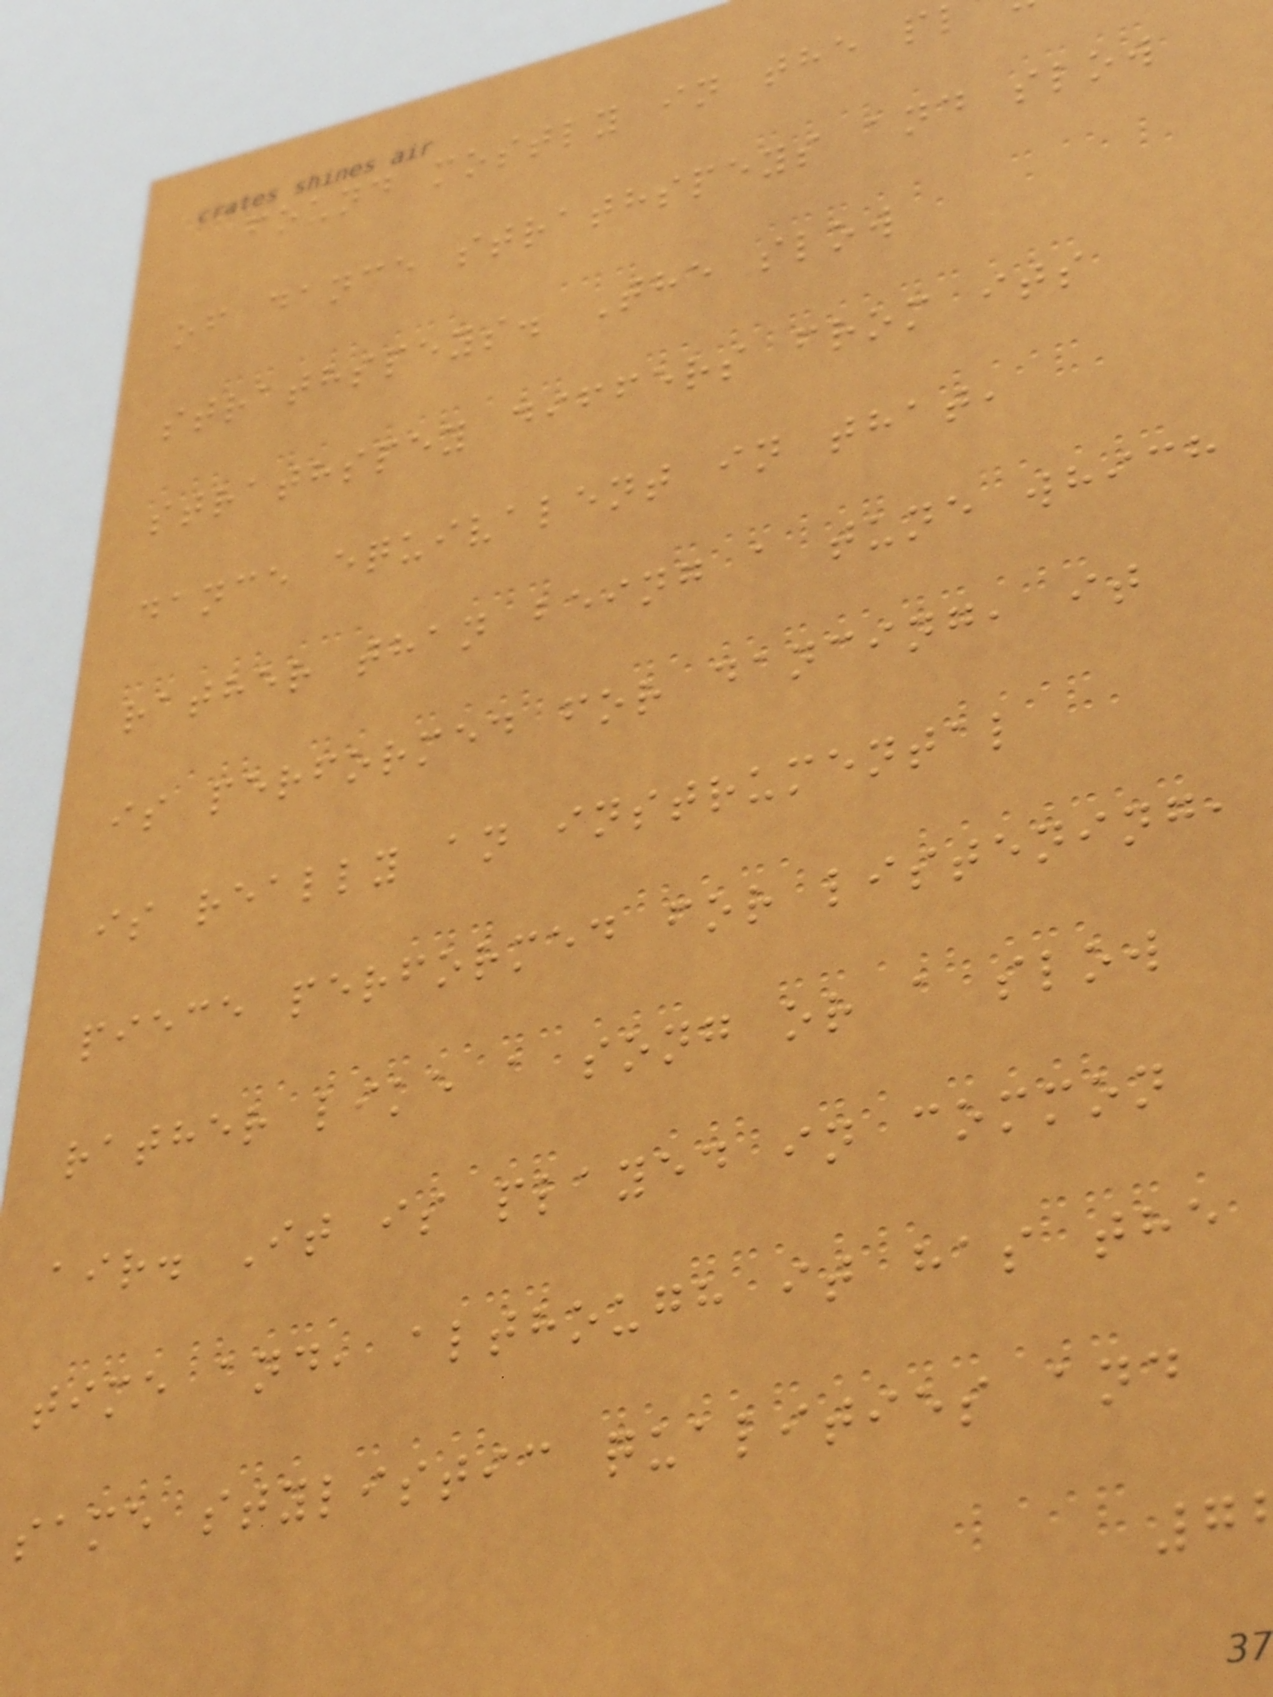found mostly in the p
of dance strathspeys and slow
strathspeys. The slow
strathspey differs from its
dance equivalent in that,
rather than being a tune which
is performed for dancing, it
is really an instrumental
piece performed for listening,
rather like a song or a slow
air. It is played in common
time and, although it has the
same stylistic qualities and
